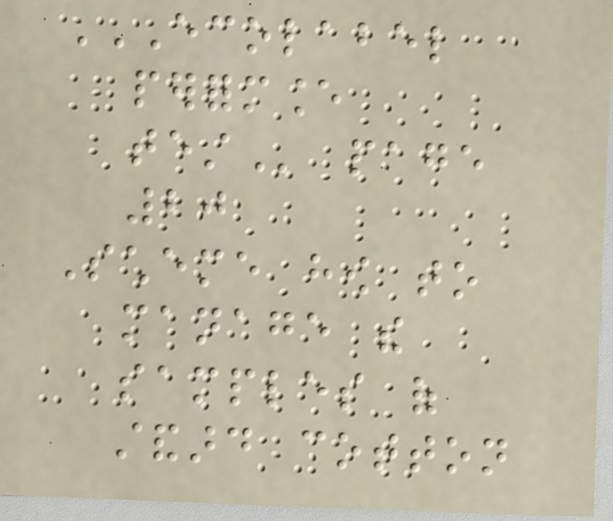ECOLABEL
PERFORMANCE
TEST page
20
Scheme how to
manage the
samples of
standard cotton
